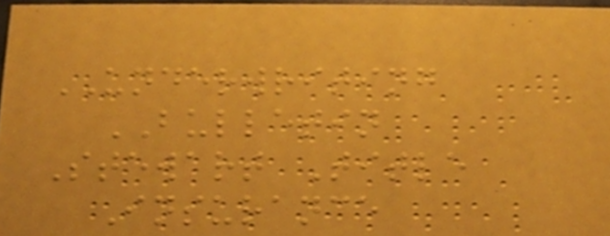UNDERWRITING
BULLETIN
Stewart Title
Insurance
